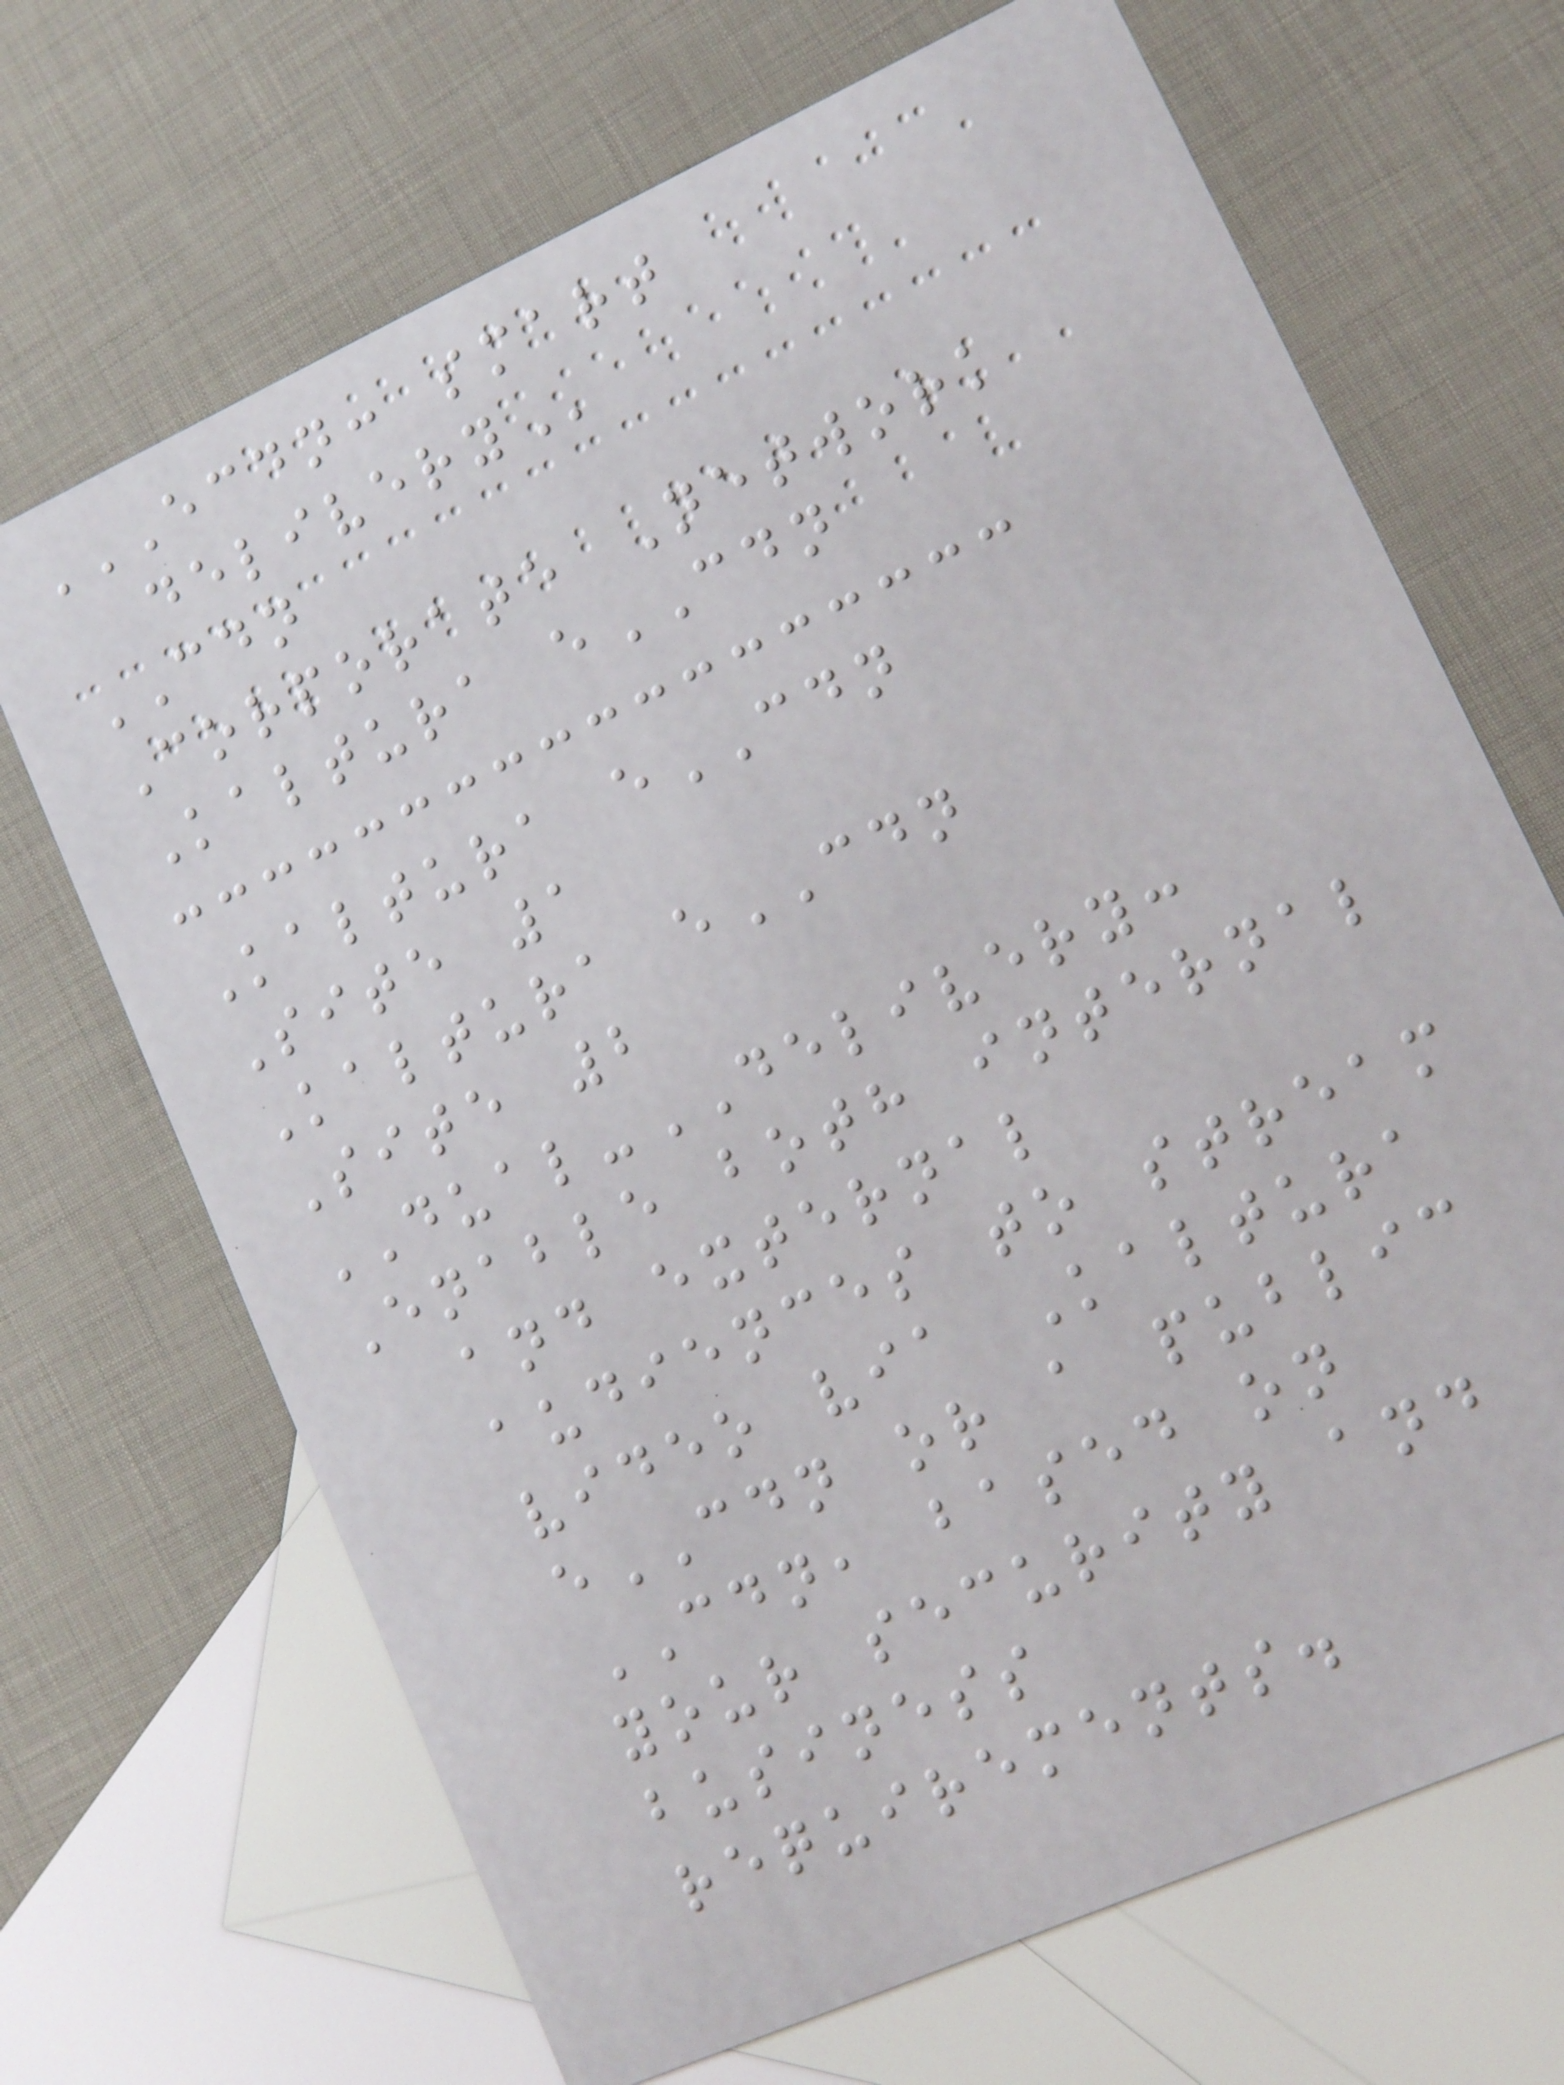ECDN: SMART
DELIVERY
CDN
Corporate Network
Kaltura eCDN
Kaltura eCDN
Site 1
Kaltura eCDN
Site 2
DUAL-DELIVERY:
Enable both internal
and external
audiences to stream
video via Kaltura
eCDN or a public
CDN, based on
your security and
business
requirements.
